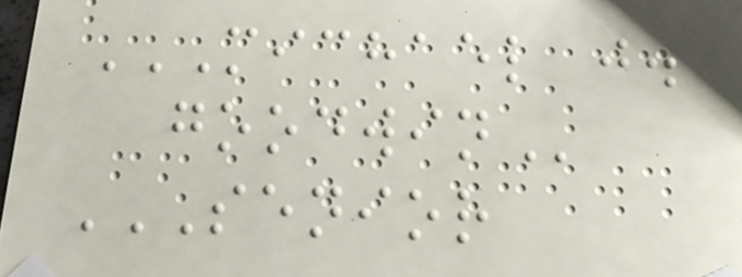MICHAEL J.
GOODWIN
SENIOR
